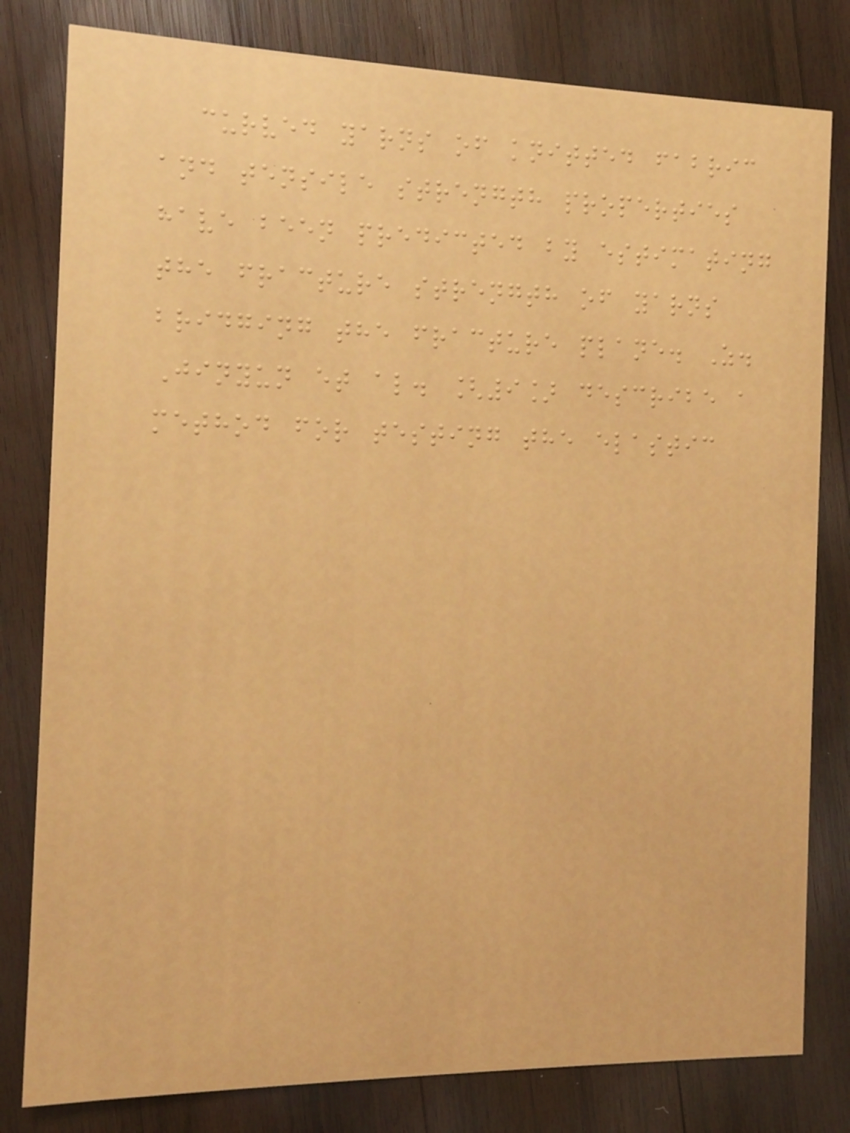curved yarns of knitted fabric
and tensile strength properties
have been predicted by estimating
the fracture strength of yarns
bridging the fracture plane. Z.
Jinyun et al. [9] describe a
method for testing the elastic
